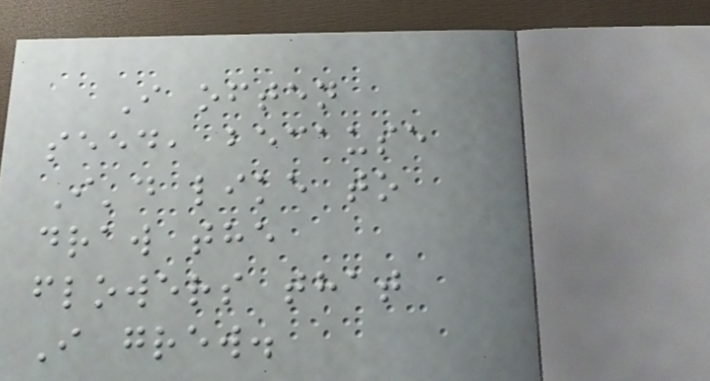I often
seed, because
I'd like to
draw the
flowers that
I grew.
